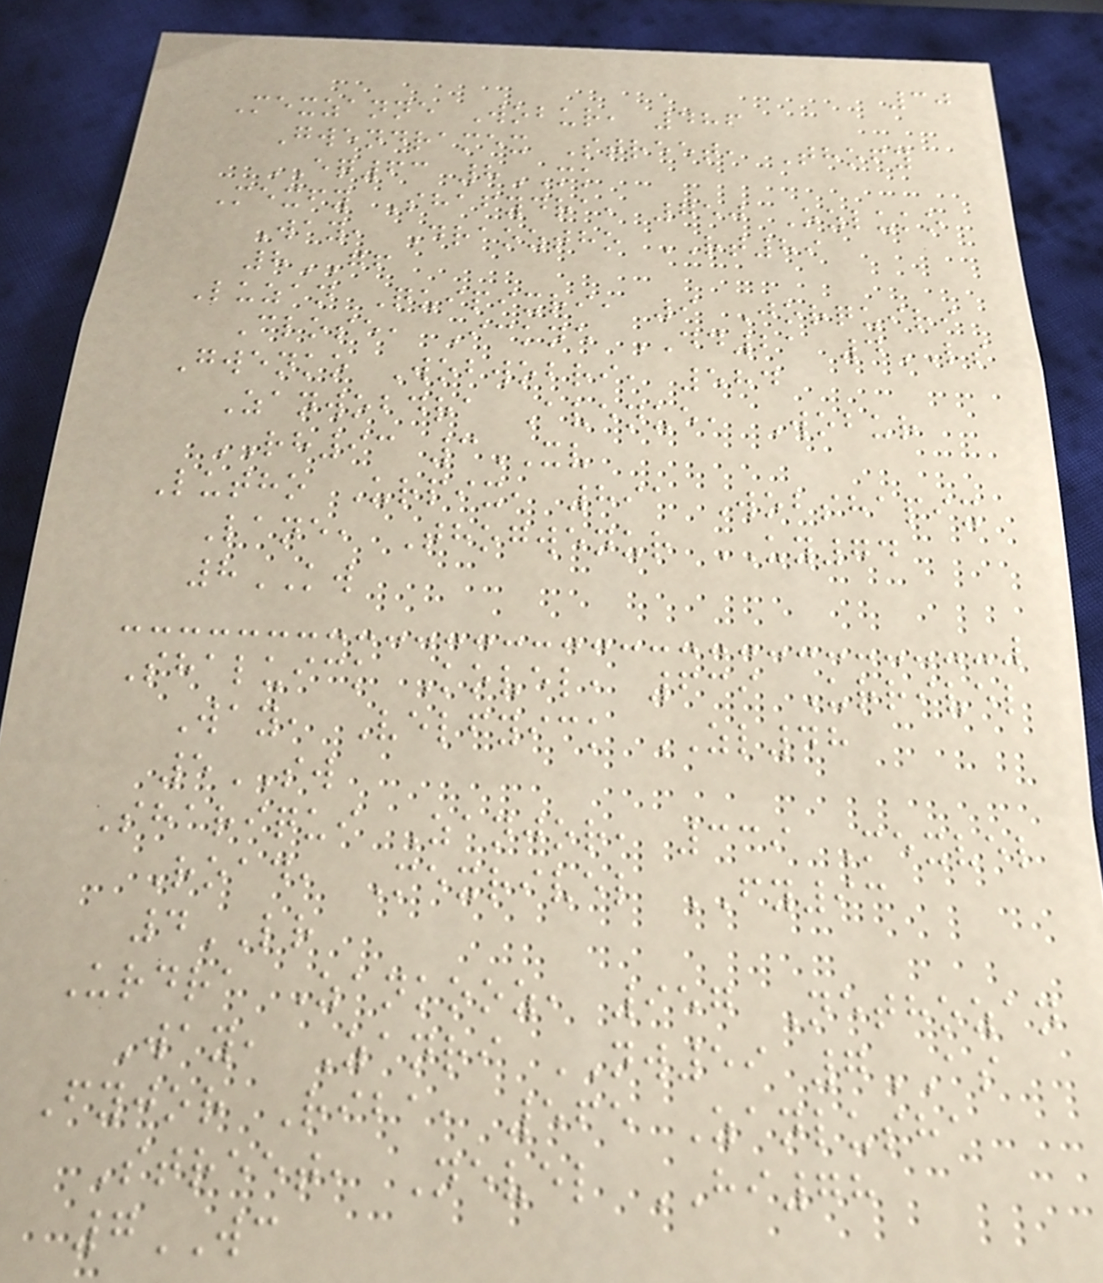30
Mexzanne Wobur, 486
Gwendramex Street, Thofy
EQ63 8MK
Mexfy Shafydra, 750 Ozluko
Way, Draoztho RT89
8GF
Luzan Quipixri, 9 Jorquiri
Close, Ickne DD21 4LS
Gwenko Wobwobri, 584
Zanwobdra Avenue, Wobur
RH93 3XV
Lutho Urpix, 891 Wobshapix
Lane, Thogwenur UY74
8KW
Shaluick Kovel, 639 Urrivel
Way, Velfyick ZL48
5SW
Shariqui Zanjor, 339 Mexvel
Road, Mexrivel FY93
4LR
Urdra Zankooz, 957 Nethozan
Way, Zanri NW59 7AS
Fyjor Riba, 565 Zanlusha
Street, Nevel HI78
7WC
